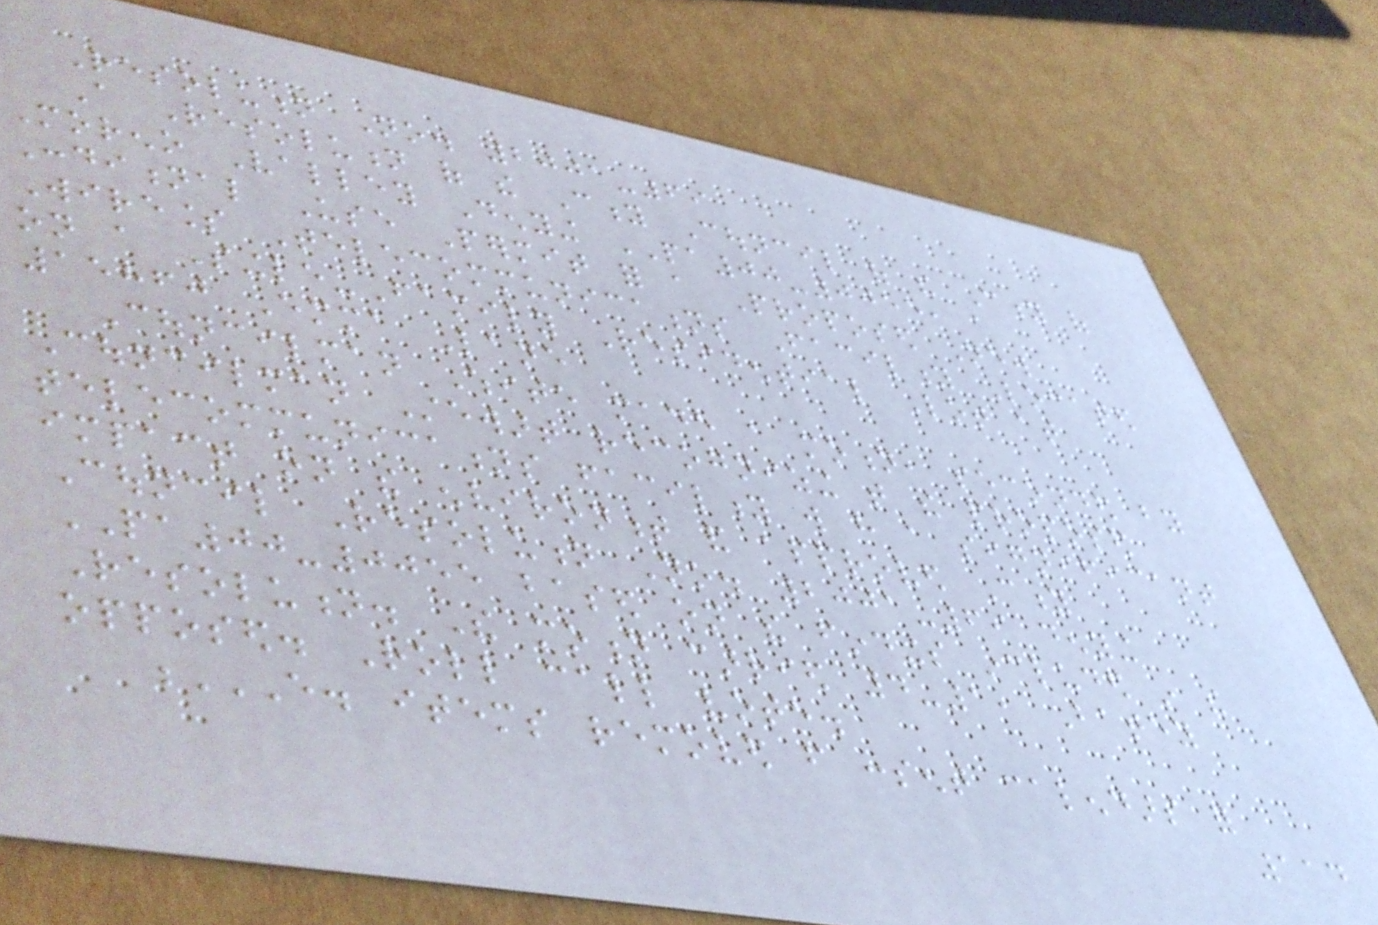Resolution No. 2001-69
A Resolution of the City Council of the City of
Moreno Valley Denying PA00-0055, a
Conditional Use Permit for a Proposed New
Wireless Telecommunications Facility Located
on a Single-Family Residential Lot at
15860 Emma Lane
Councilman White made a motion, seconded by
Councilman Stewart recognizing that the proposed
telecommunications facility will have a significant
impact on the environment and approved City
Council Resolution No. 2001-69 denying
PA00-0055 based on the findings included in the
Resolution. The motion carried 4-1, Batey
opposed. Roll call vote.
E. ITEMS REMOVED FROM CONSENT CALENDARS FOR
114
